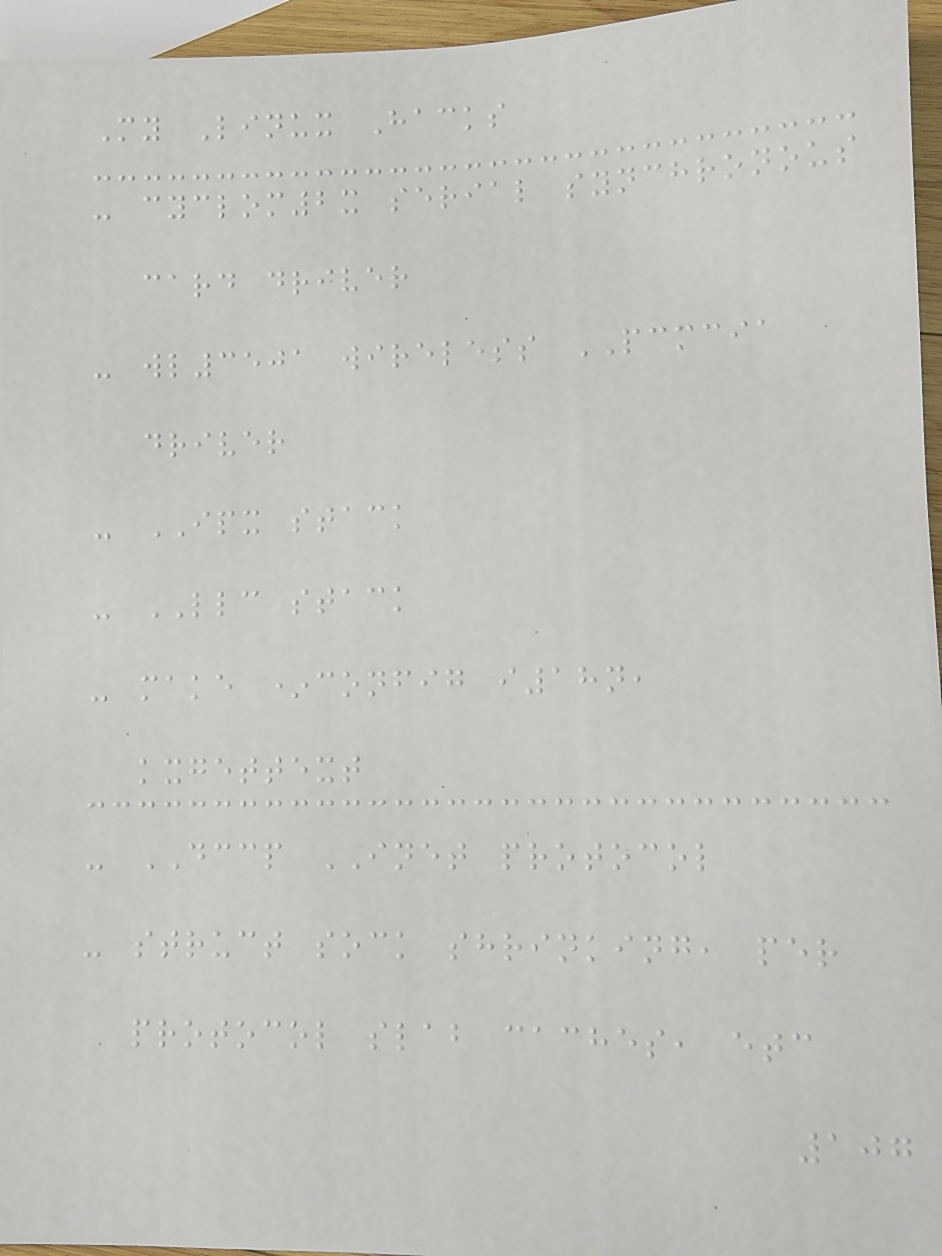My Linux Hacks
- cyclom2x serial synchronous
card driver
- wl3501 wireless PCMCIA
driver
- IPX stack
- LLC stack
- make *config i18n,
kxgettext
- DCCP INET protocol
- struct sock shrinking, per
protocol slab caches, etc
107
